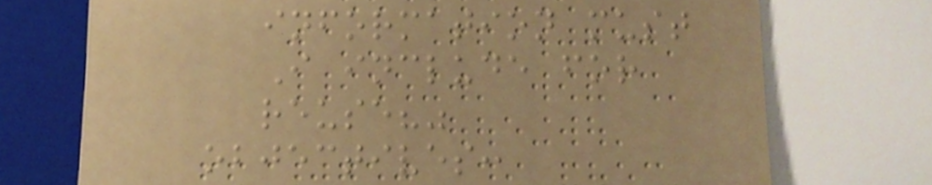information must
I include for
reuse?"
objectives:
